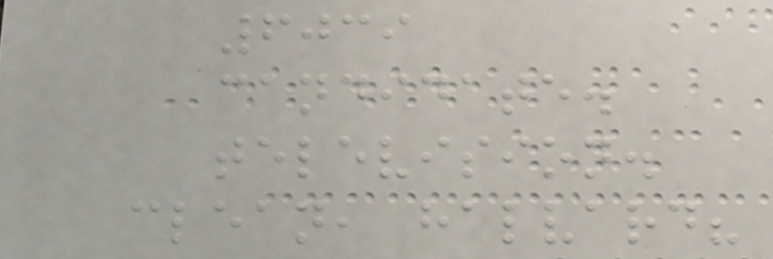6039
candidate.
television.
clean, halvard?
